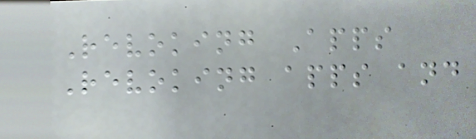Revoking Apps
Revoking apps and
